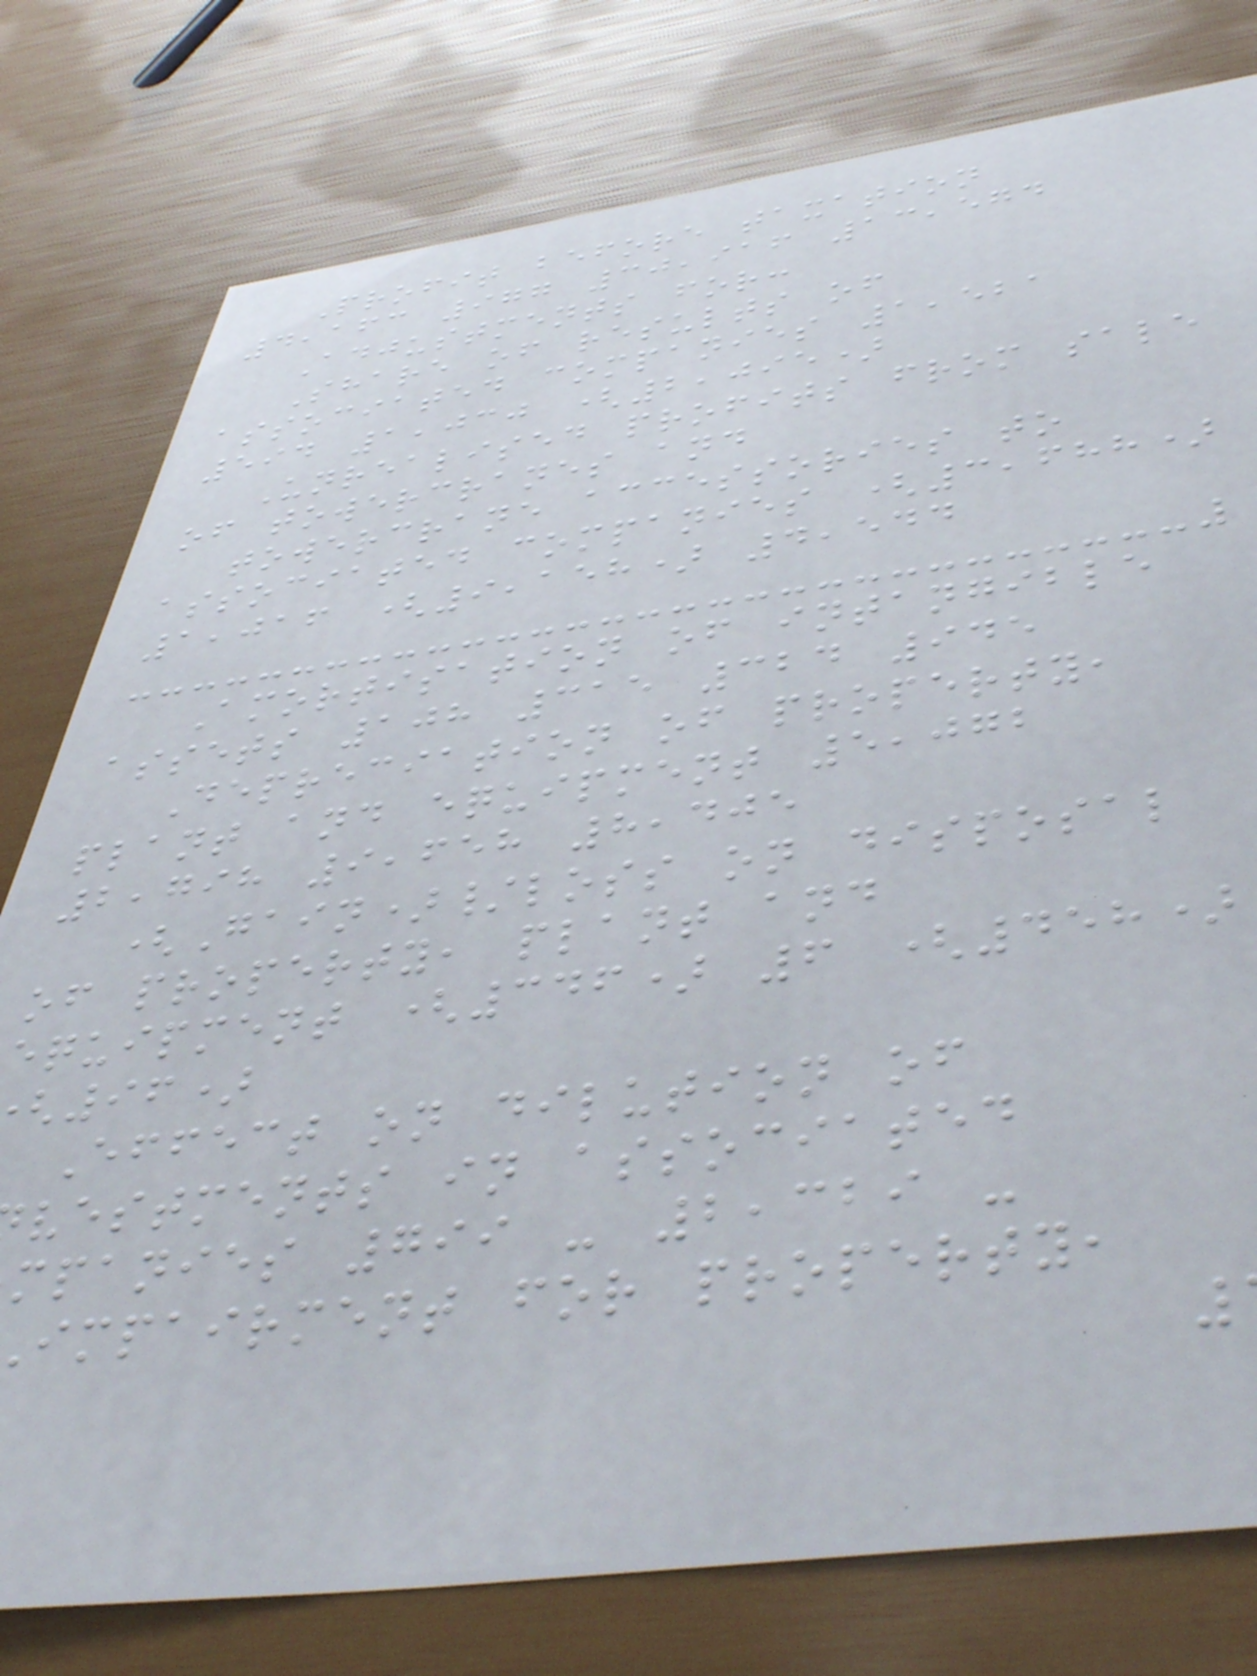Profit before taxation
4,163 977 30,916 13,574
Adjustments for:
Share of results of
associated companies 1,521
594 1,030 (2,095)
Unrealised profits from sale
of towercranes and
towercrane accessories to
associated companies (3,688)
1,016 (9,158) 4,544
Amortisation of intangible
assets 108 315 324 945
Depreciation of property,
plant and equipment 5,072
2,798 9,658 8,405
(Gain)/loss on disposal
of property, plant and
equipment (346) 6 (458)
96)
Effect on dilution of
vestments in associated
mpanies 799 - 2,329 -
impairment for property,
